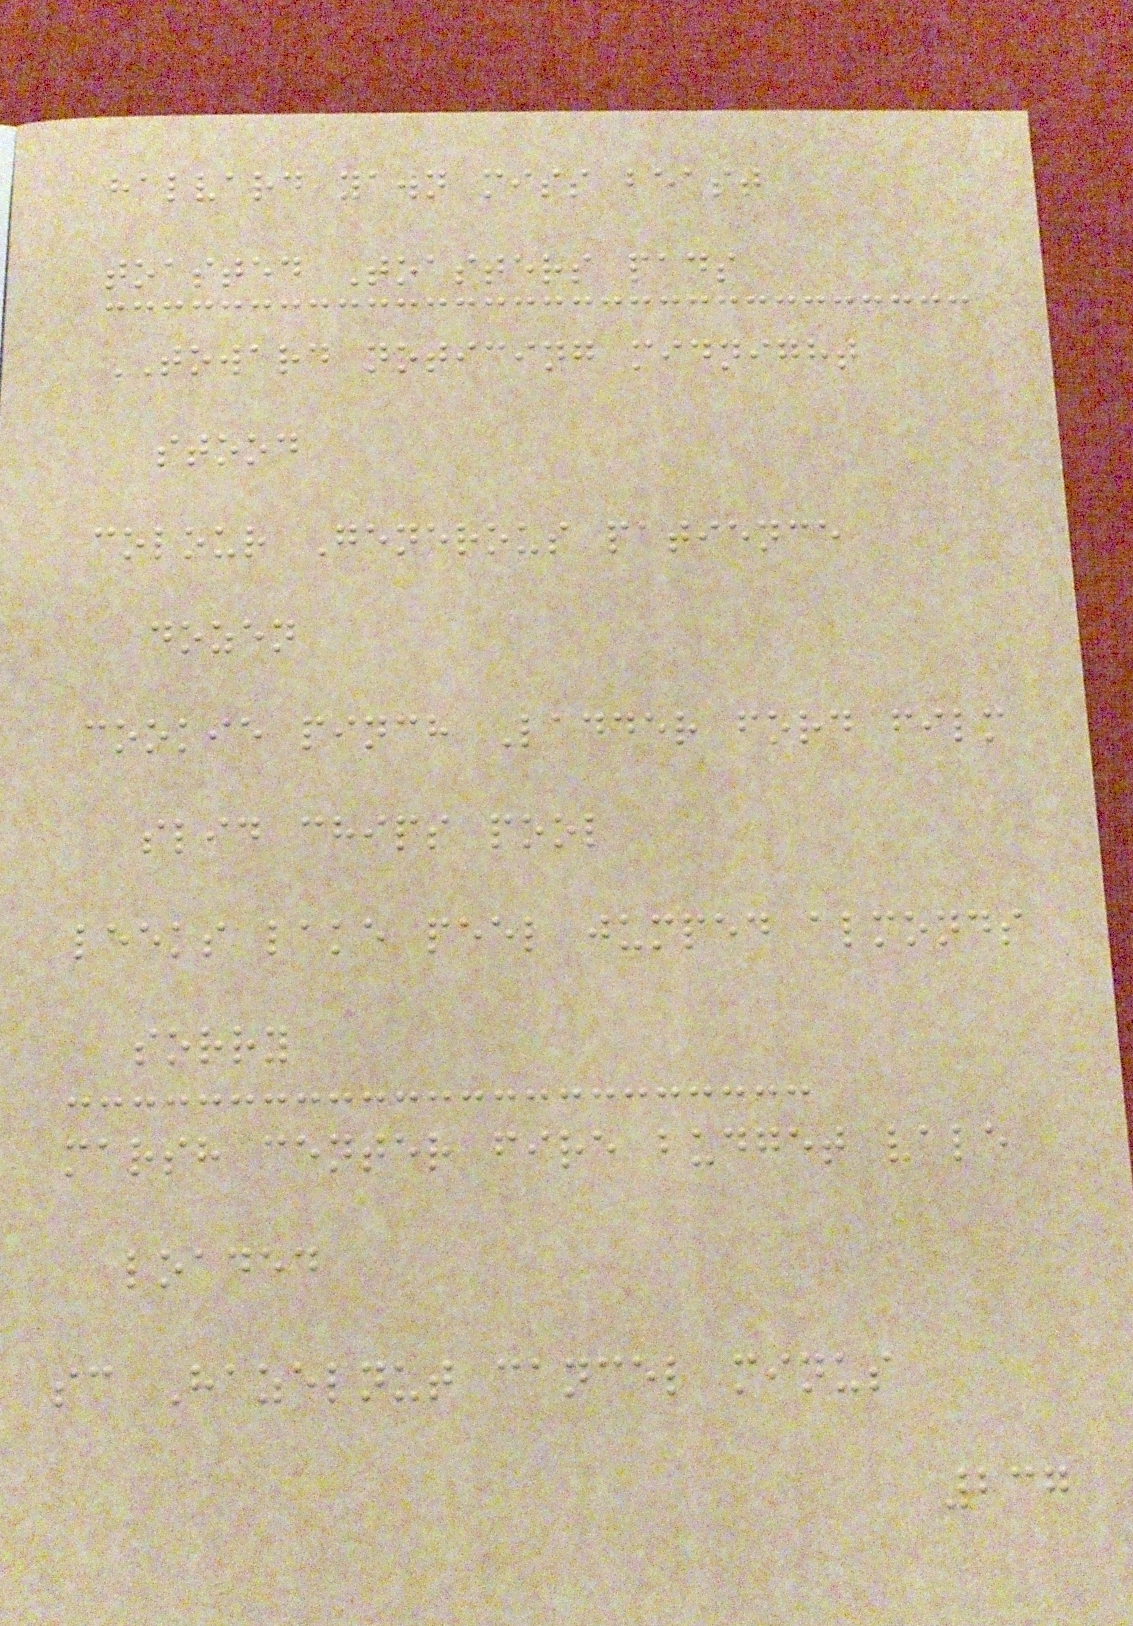halvard yawn miss beast
toasted Toasters pads
TOWARD noticing midnight
stood
colour Generous patience
dozen
cookie pinch Ladder ford film
slid chips pool
leeks lake peel jumped almonds
sorry
marsh center fire budget vale
loaded
sc Hazelnut cancel minus
237
